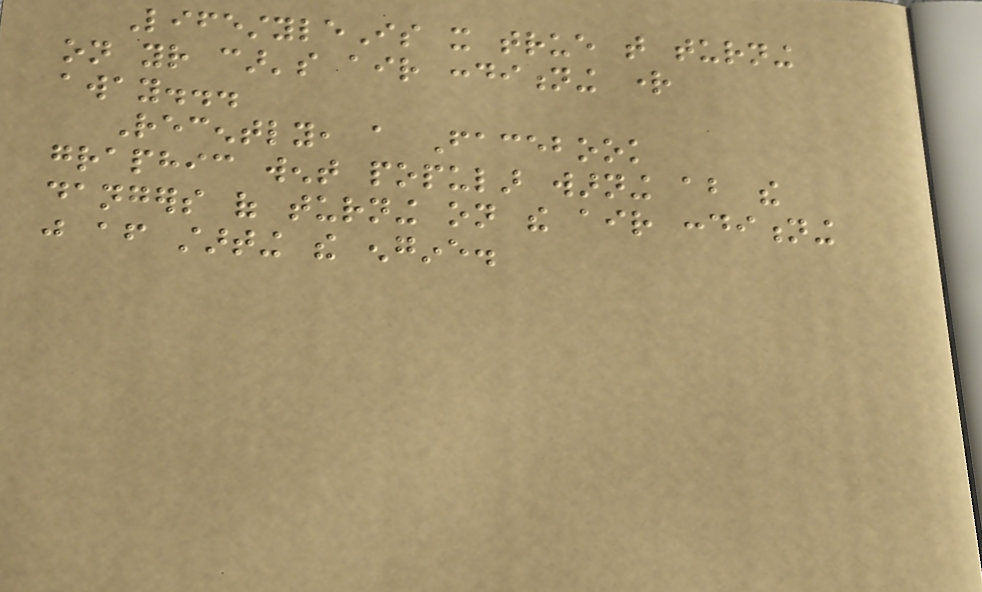LifestyleIs it true that turning
on your car's air conditioning right
away...
Recently, a Facebook
graphic went popular warning about the
dangers of turning on the air conditioning
just after starting the engine.
